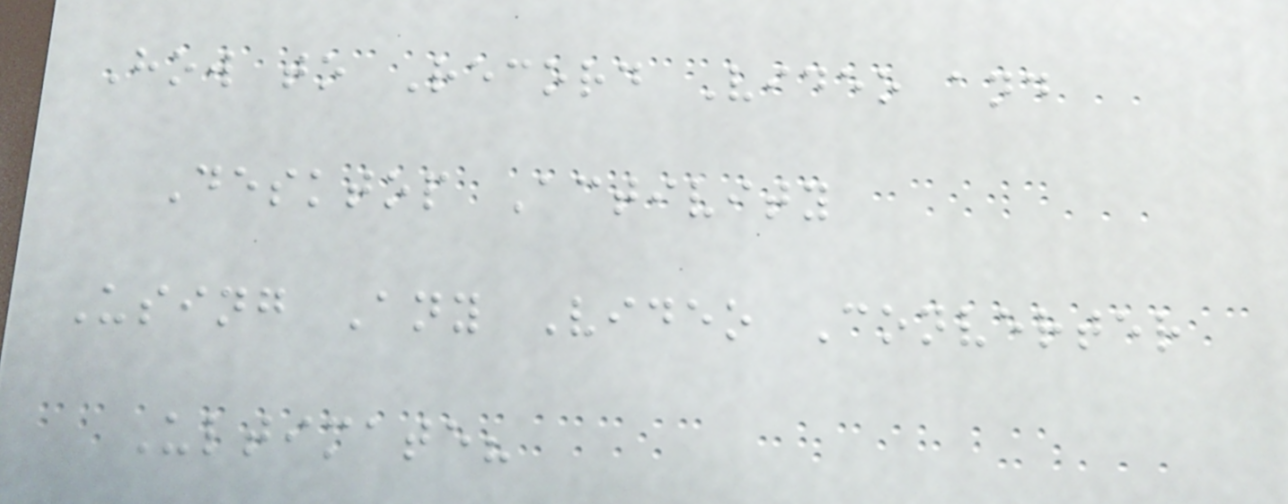How to Record Video and
Desktop Activity
Using Any Video Converter
Ultimate?
